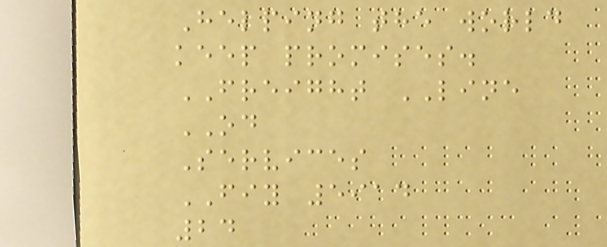Helping the world
keep promises.
FREIGHT LINE
OD
Services
FIY 5914
24
